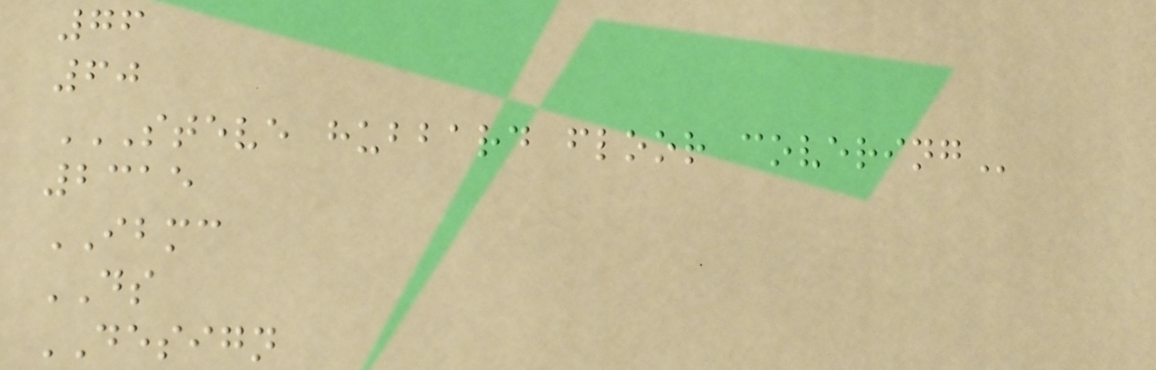76
60
STEVE HUBBARD FLOOR COVERING
2315
IBMC
DS
DESIGN
